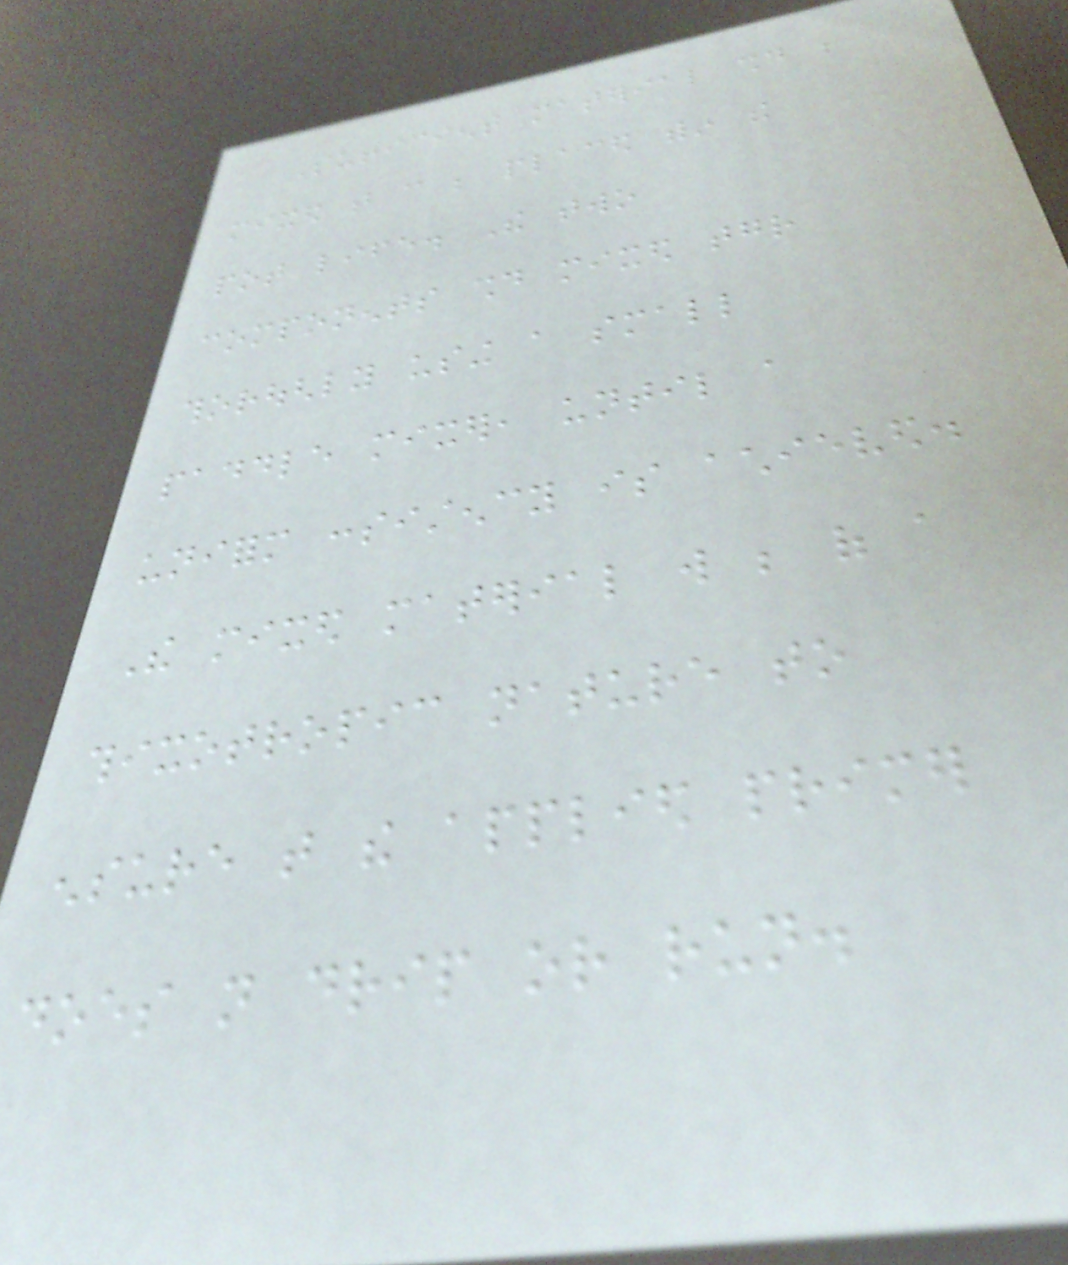Sufficient material should be
mixed that can be placed within the
pot life. The two
components should mixed together
thoroughly using a small
paddle mixer, until a
uniform consistency is achieved.
The mixed material will be of a
thixotropic nature to
ensure that the applied primer
does not drip or run.
